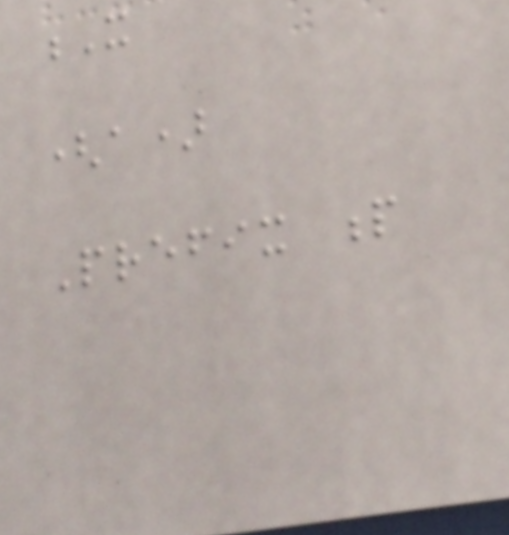X
(a)
Prefix p
